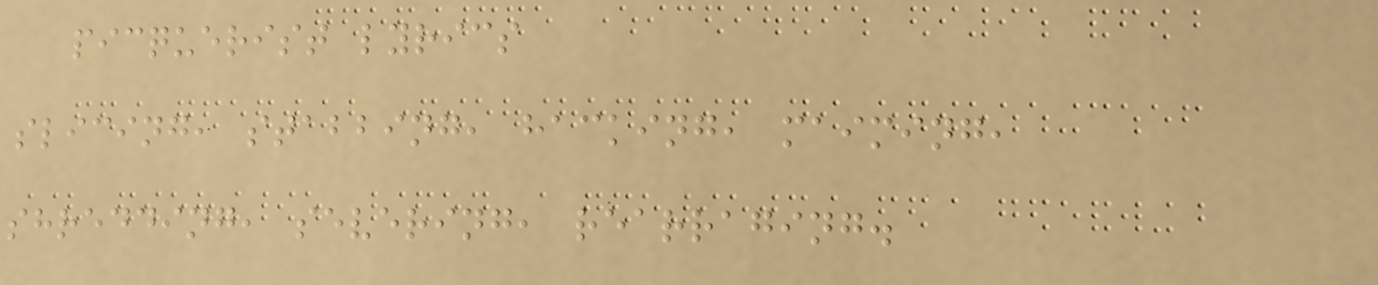picquerist lyrics
slicing, stabbing, hacking, maiming,
shredding, severing, rearraging.
